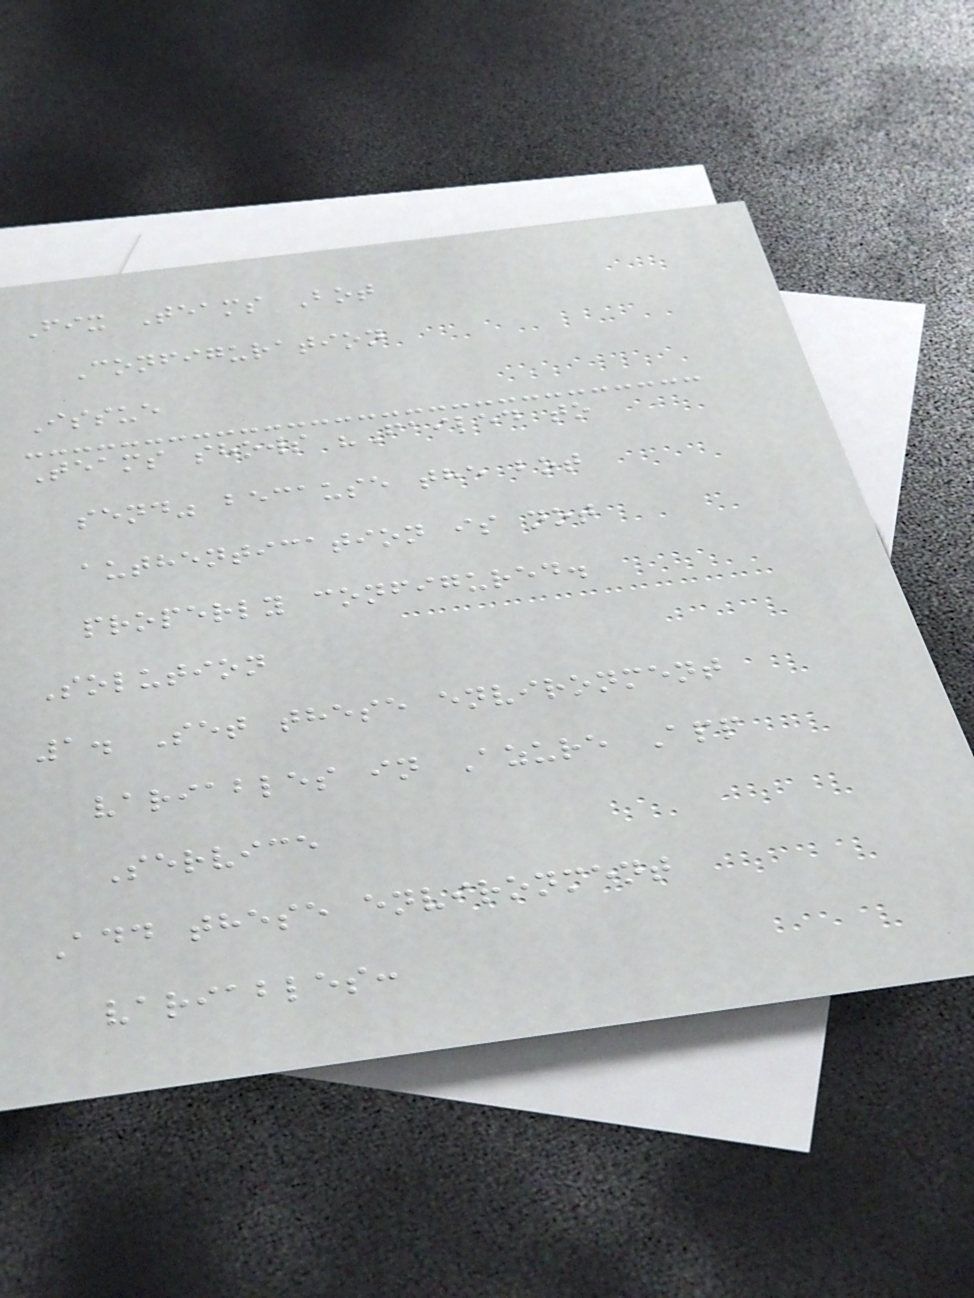Fix Teams Bot
Configuration
Issue
Teams shows "Failed to
send" because the bot
authentication is not
properly configured.
Solution
1. Set these environment
variables in Azure App
Service
Add these environment
variables:
